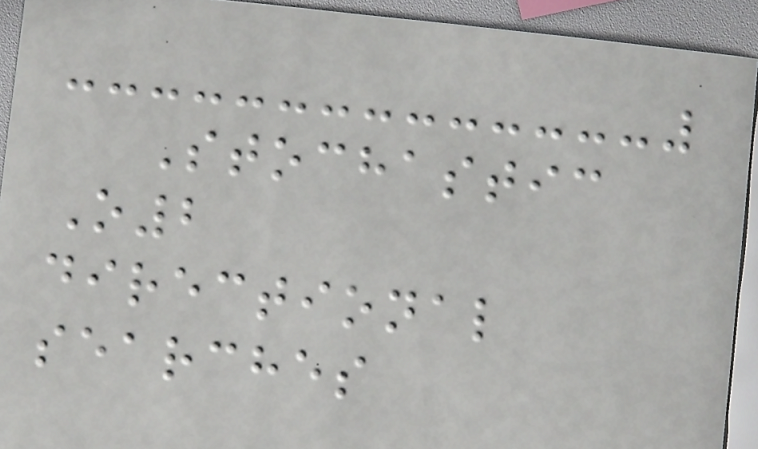Stochastic
O2
directional
searches
